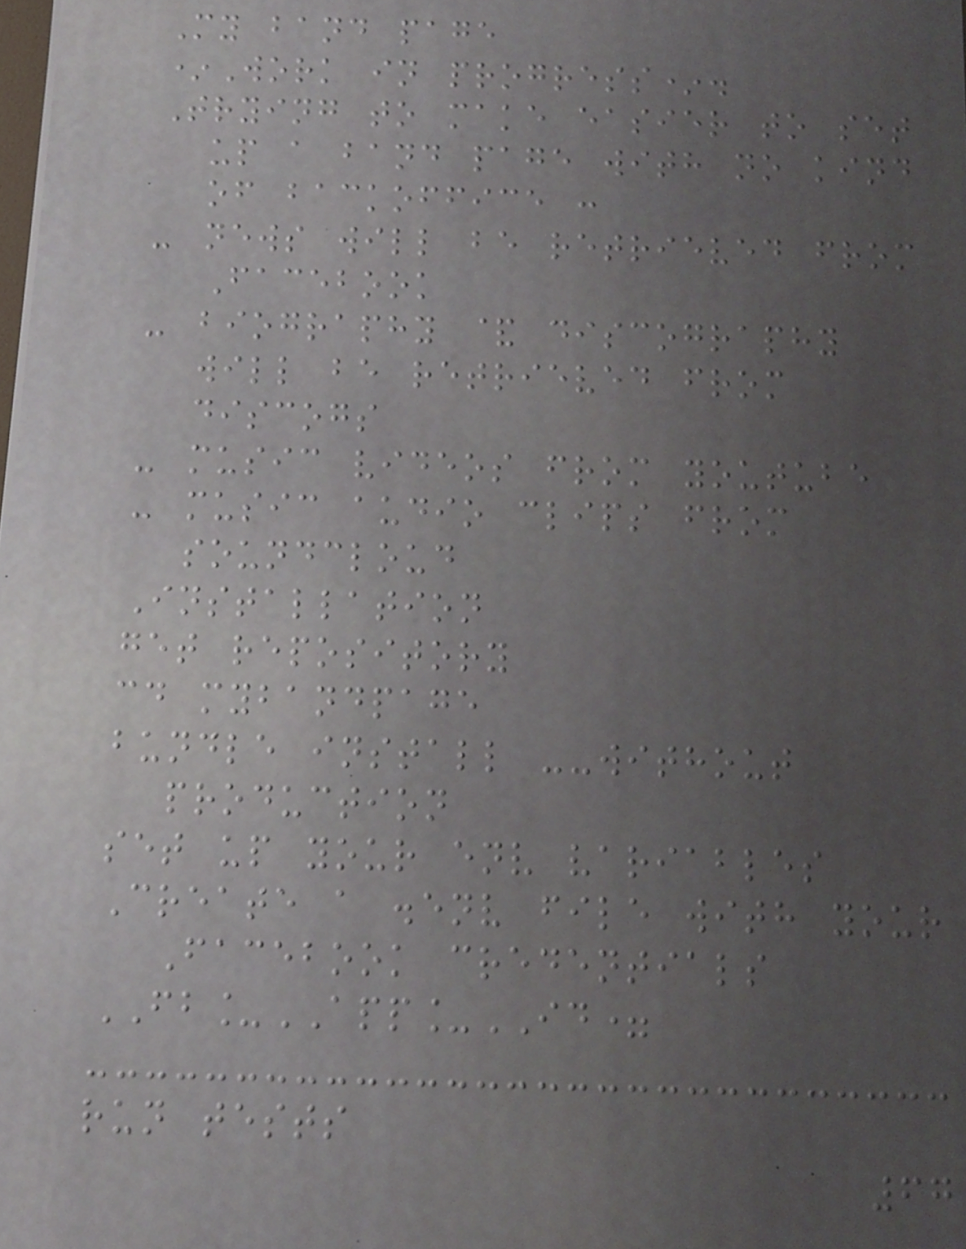My band page
*Work in progress*.
Trying to make easier to set
up a band page with no kind
of backoffice :
- news will be retrieved from
Facebook
- biography & discography
will be retrieved from
discogs
- music videos from youtube
- music audio clips from
soundcloud
Installation
get repository
cd mybandpage
bundle install --without
production
set up your env variables
Create a .env file with your
Facebook credentials
FB_APP_ID=
run tests
67
